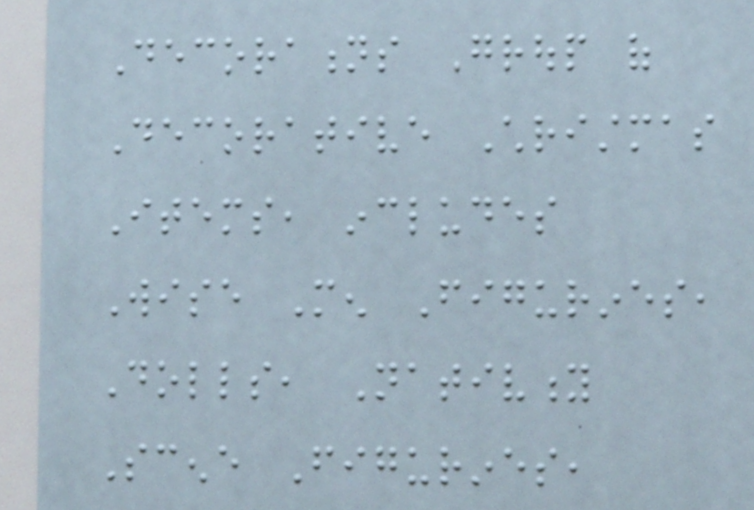Decorations Group of
Decorative Christmas
Items, includes
Wise Men Figurines,
Dolls, Nativity
Scene Figurines,
